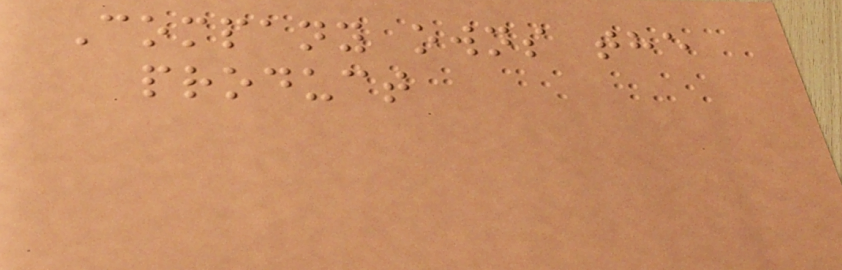Company owns the
product
